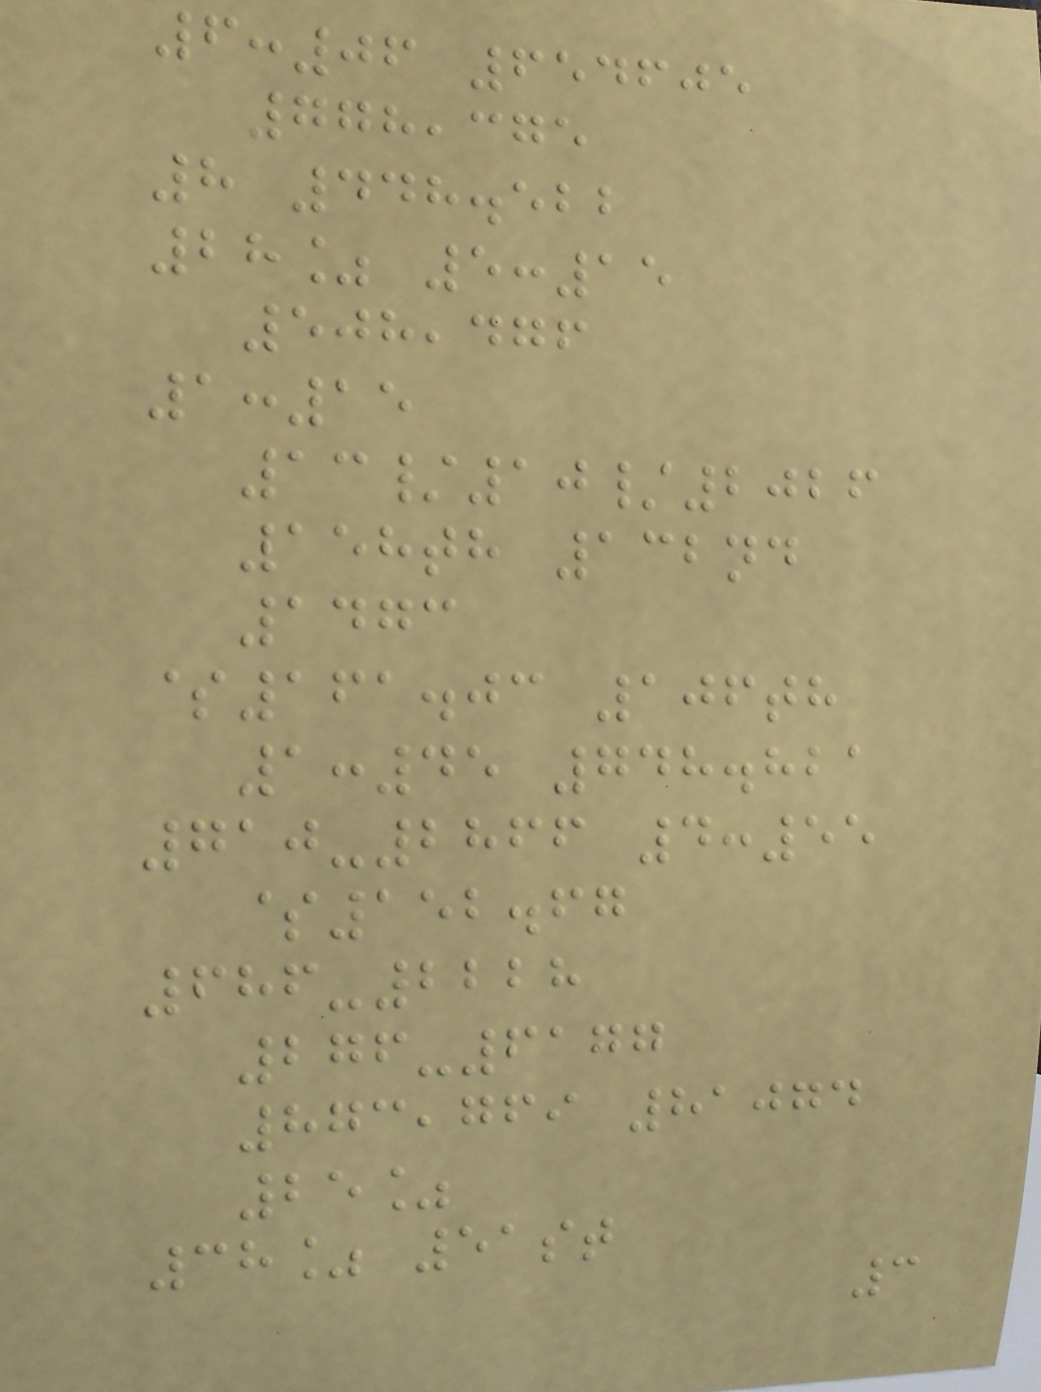6:06 654605
778,375
8 448.522
28% 5:15
508,476
1:15
13/10/2026
158th 132nd
1473
$161.03 106th
1:45 748.821
710-2866 4:55
$152.67
686-2228
276-6177
873,769 81074
25%
38% 51st
3
